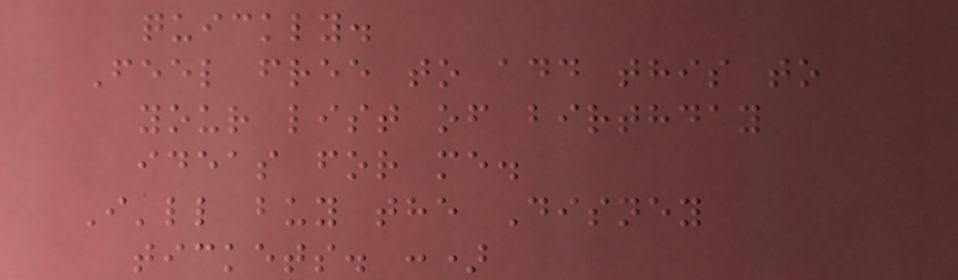quickly.
Feel free to add this to
your list of birthday
ideas for me.
I'll buy the Disney
tickets. :)
